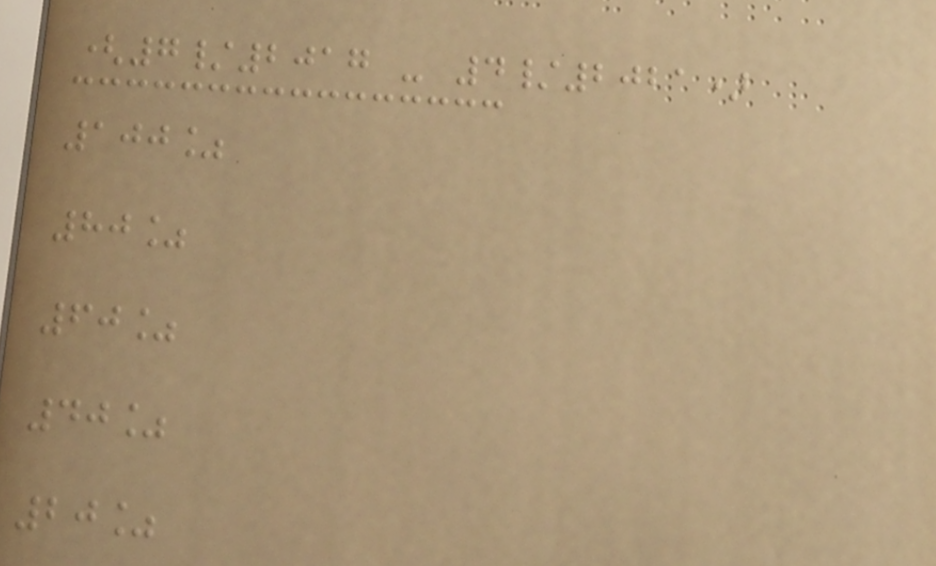(7/2017 - 4/2021)
100%
80%
60%
40%
20%
